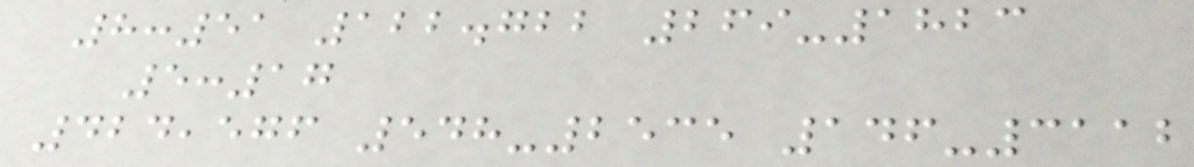8:51 122.722 269-1823
5:17
424,576 548-2535 146-3112
